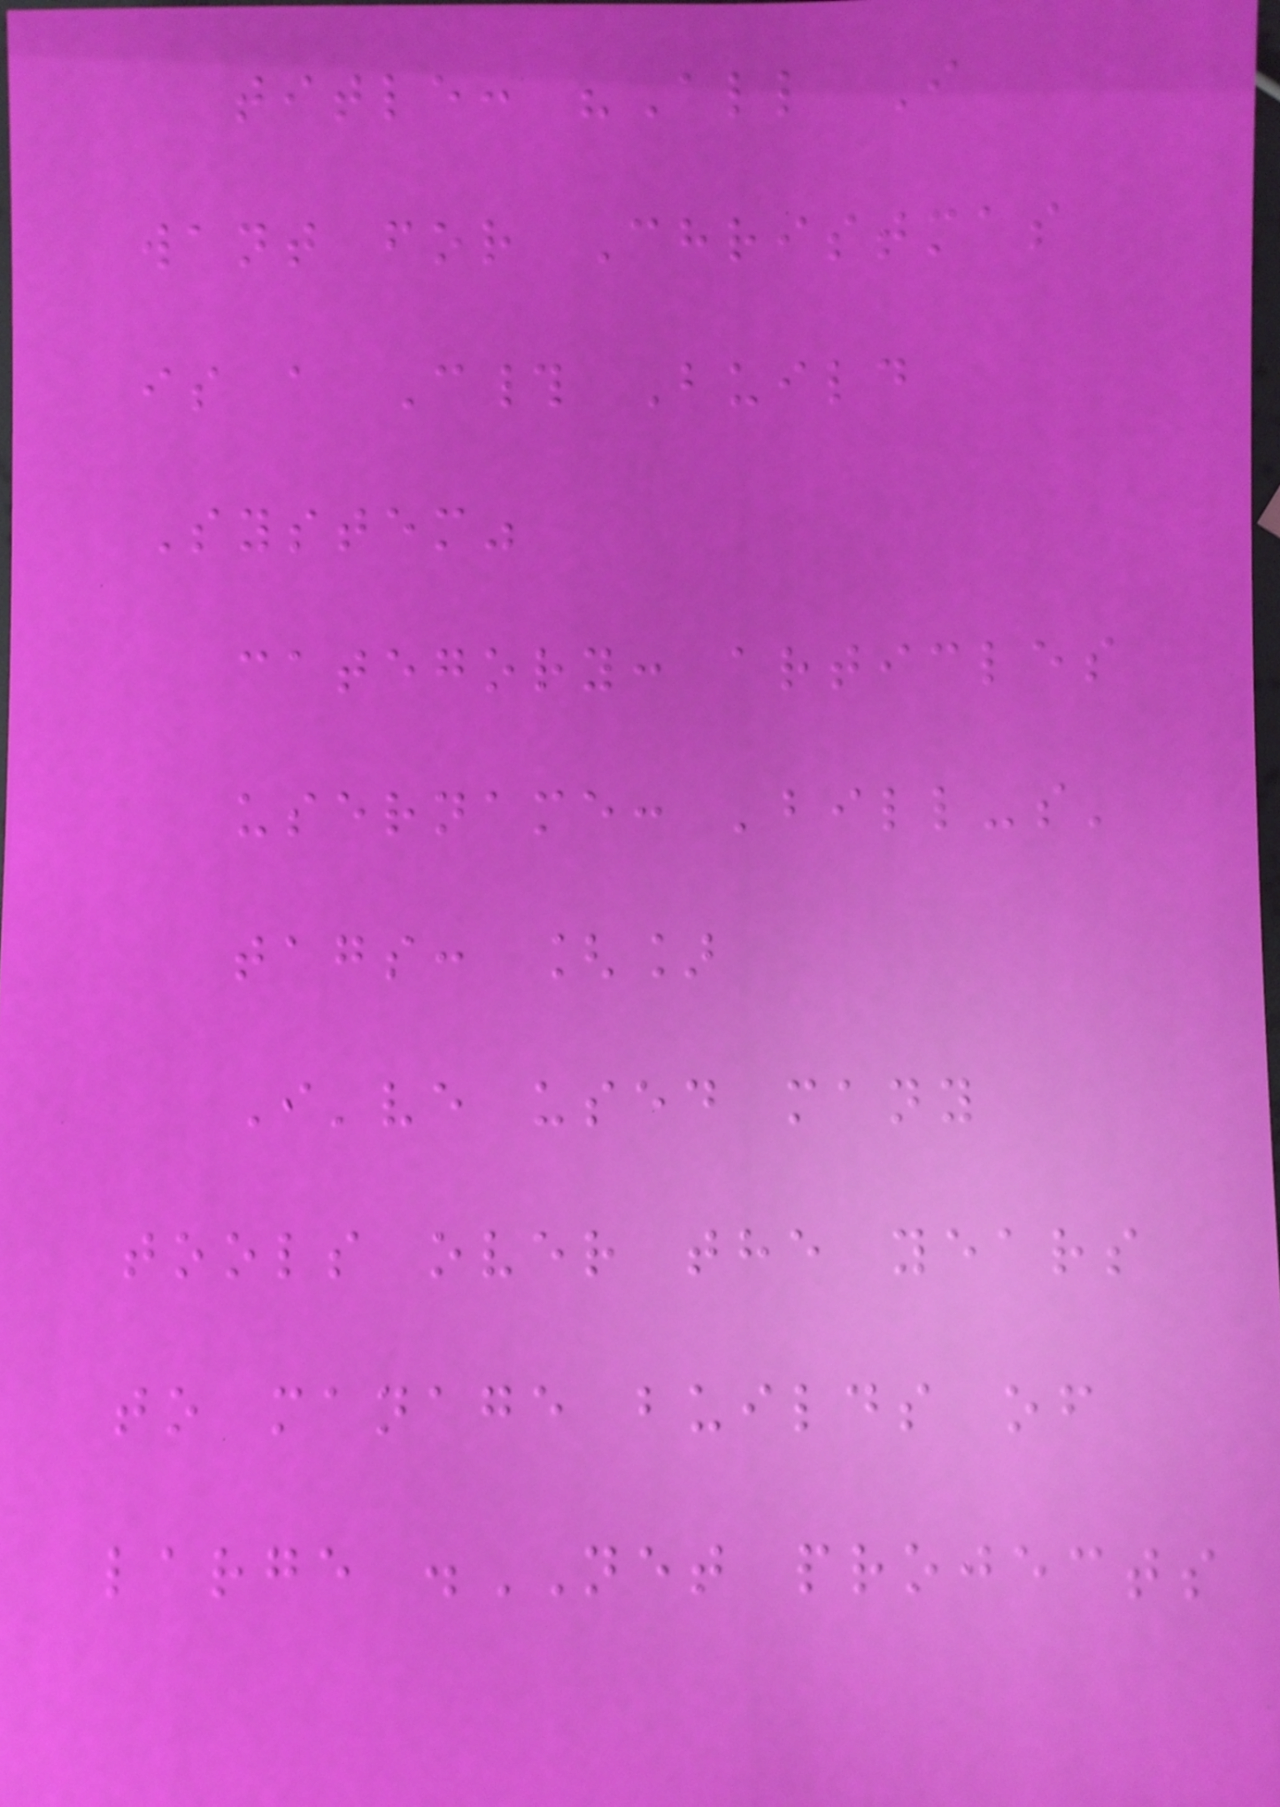title: "All I
want for Christmas
is a C# Build
System"
category: articles
username: 'bill-s'
tags: []
I've used many
tools over the years
to manage builds of
large .NET projects
